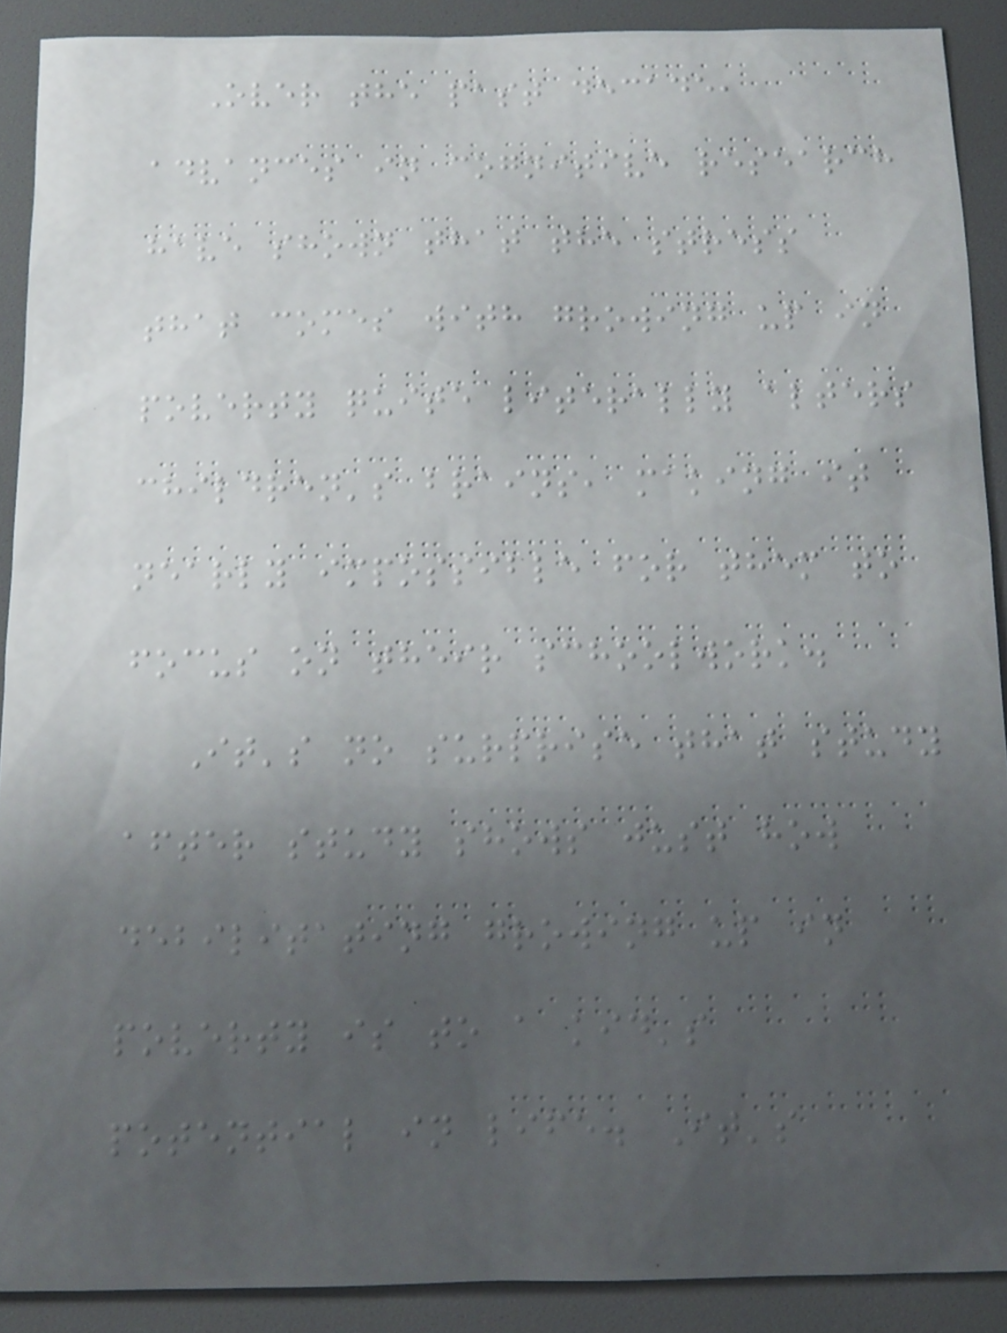Over the past decade,
advances in cognitive research
have shown that the stress
that comes with growing up in
poverty quite literally alters
children's brains, making it
nearly impossible for them to
focus on their schoolwork.
It's no surprise that study
after study shows just how
debilitating growing up in
poverty is to a kid's
potential in life. It's
